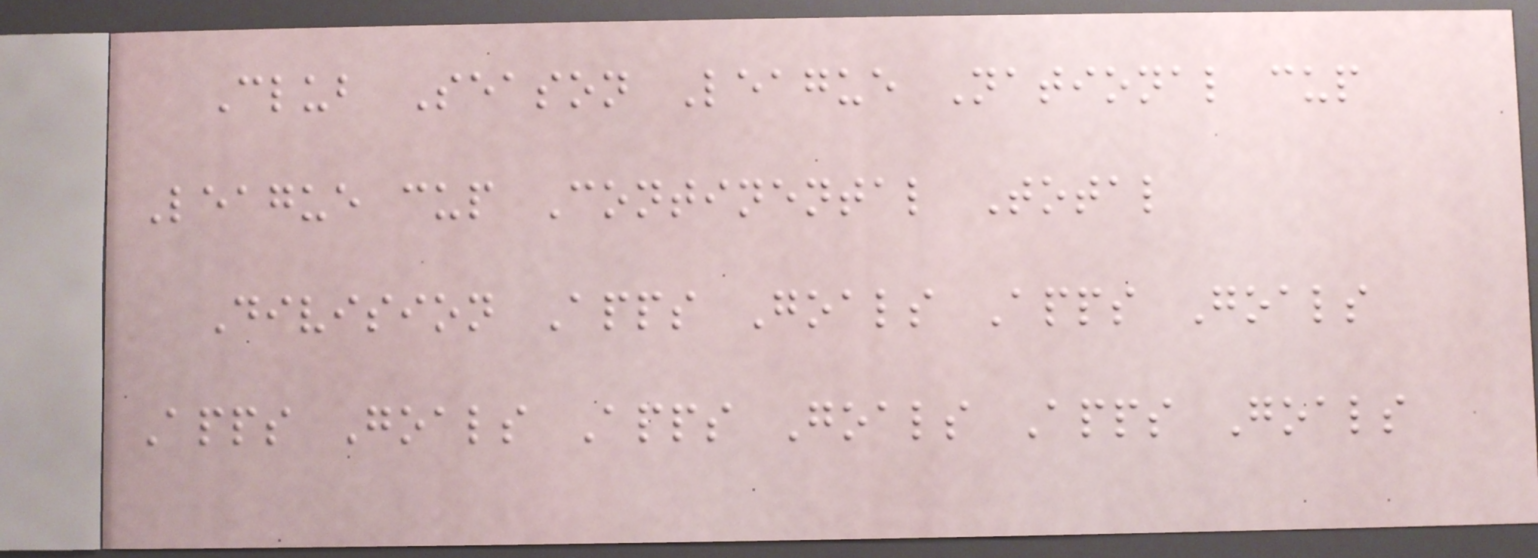Club Season League National cup
League cup Continental Total
Division Apps Goals Apps Goals
Apps Goals Apps Goals Apps Goals
